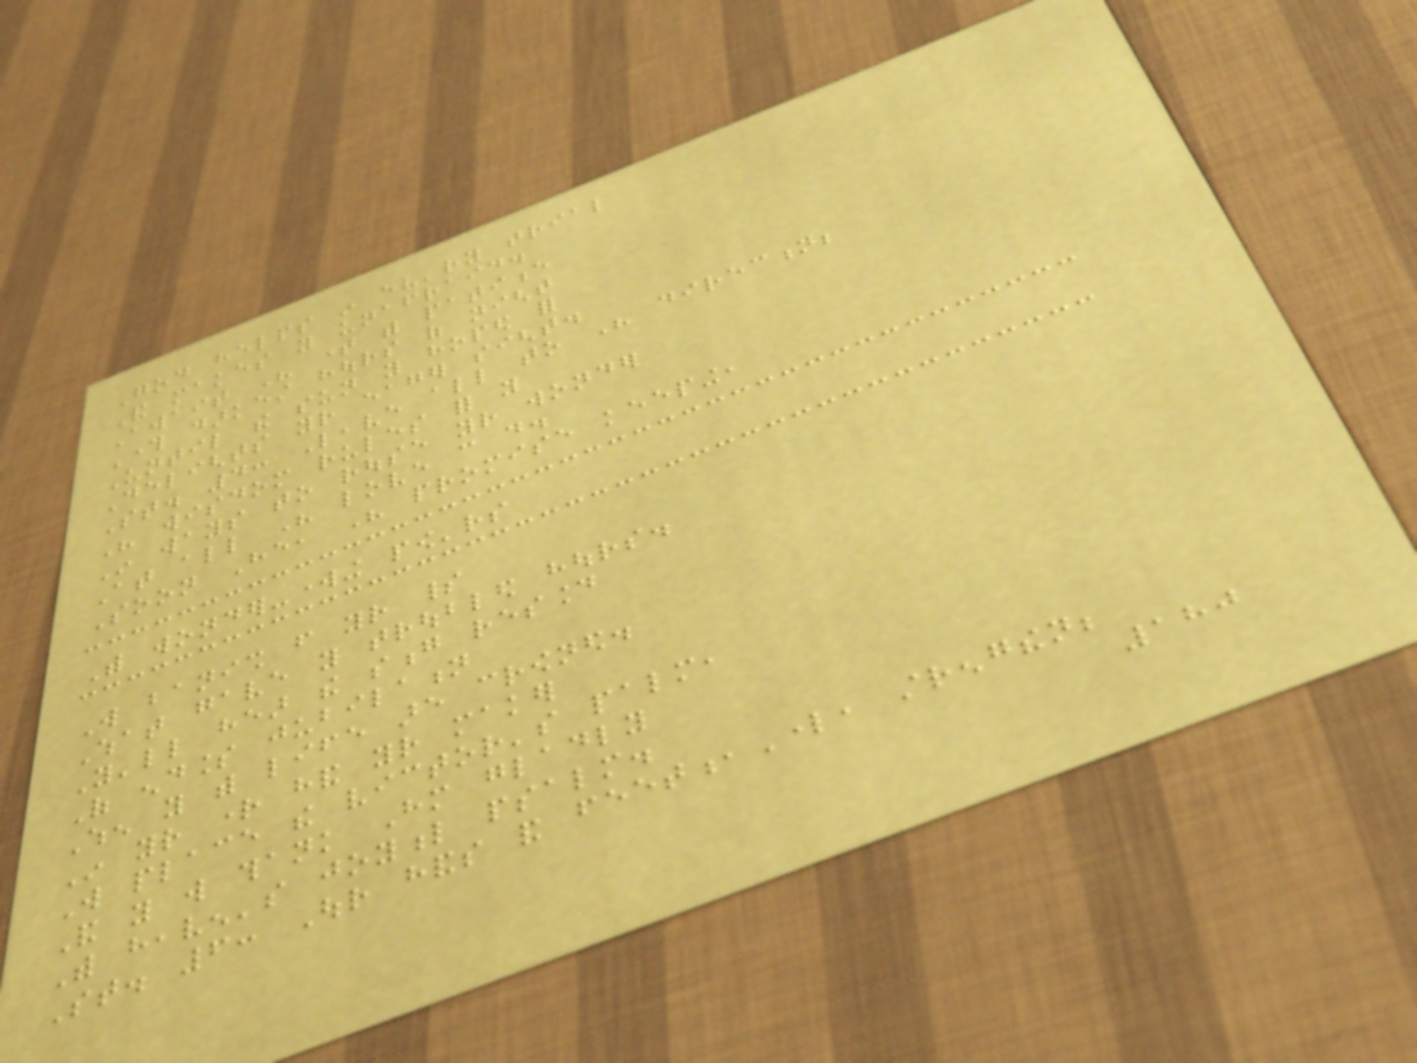God helps in ev'ry trial
And makes you unafraid.
Await His time with patience
Through darkest hours of night
Until the sun you hoped for
Delights your eager sight.
St. 4: Leave all to His direction;
His wisdom rules for you
In ways to rouse your wonder
At all His love can do.
Soon He, His promise keeping,
With wonder-working pow'rs
Will banish from your spirit
What gave you troubled hours.
You'll hear the song resound
Of endless jubilation
When you with life are crowned.
In your right hand your maker
Will place the victor's palm,
And you will thank Him gladly
With heaven's joyful psalm.
St. 6: Our hands and feet,Lord, strengthen;
180
